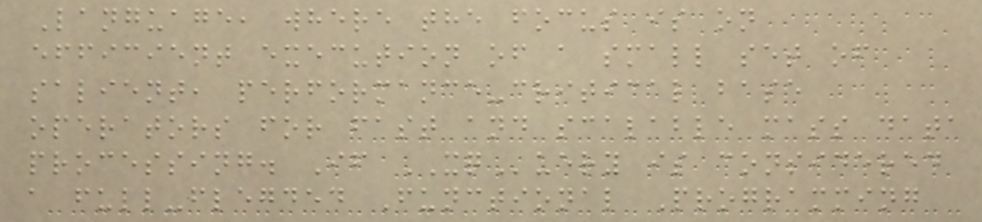Language, where the focus is on
efficient execution of a small set of
salient, performance-critical base
operators for fast and scalable mass data
processing. If XQuery is considered
a full-flegded Functional Programming
